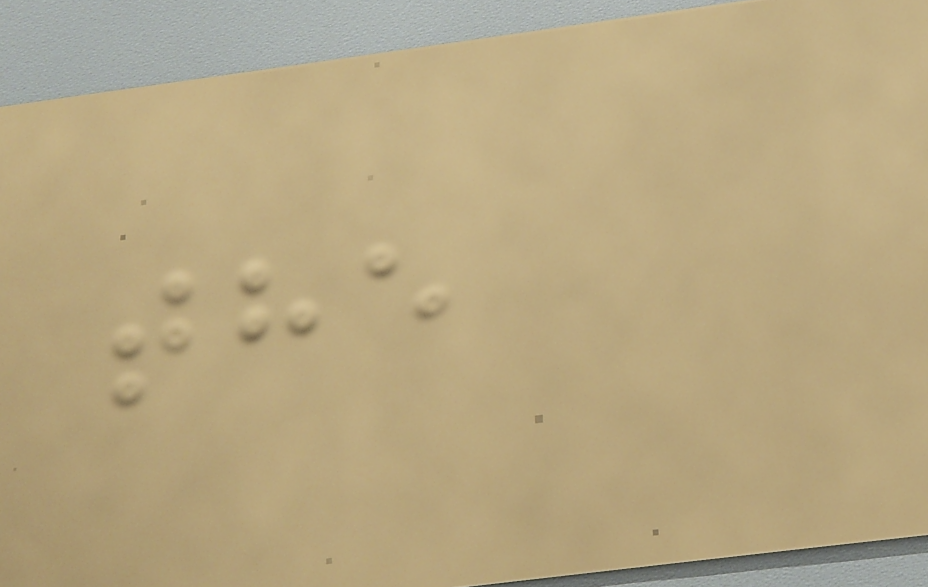the
